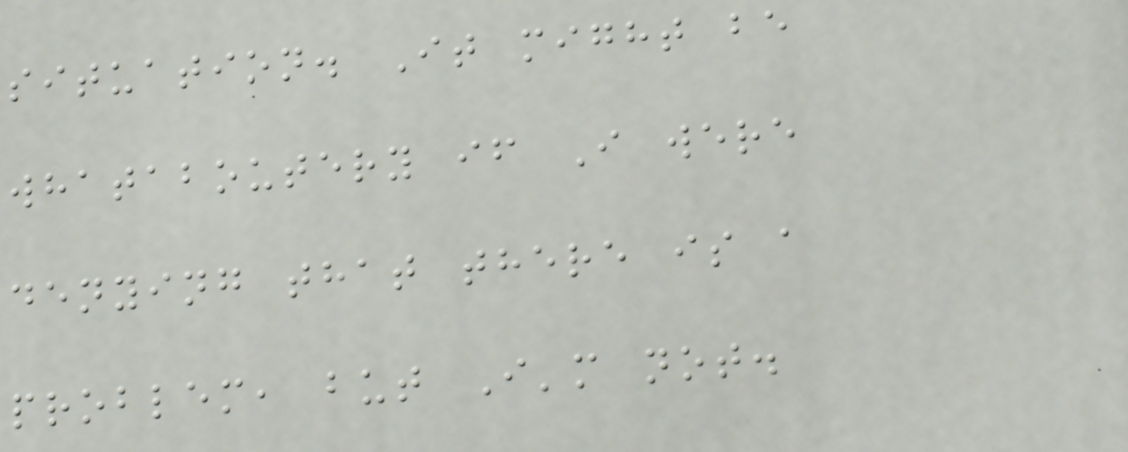situation. It might be
whataboutery if I were
denying that there is a
problem, but I'm not.
